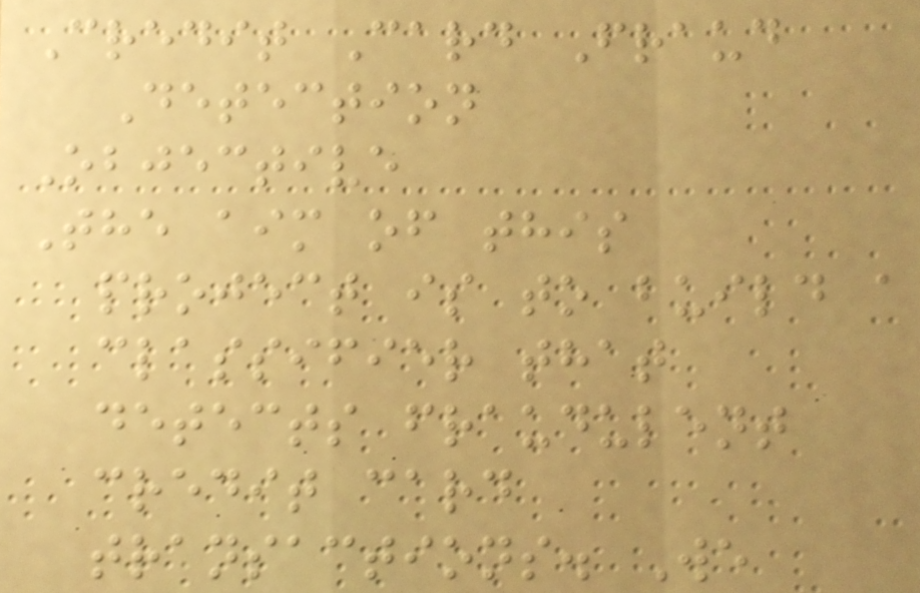Credit Card Fraud
Detection
Objective
The aim of this
project is to build a
classifier that
detects fraudulent
credit card
transactions. We
